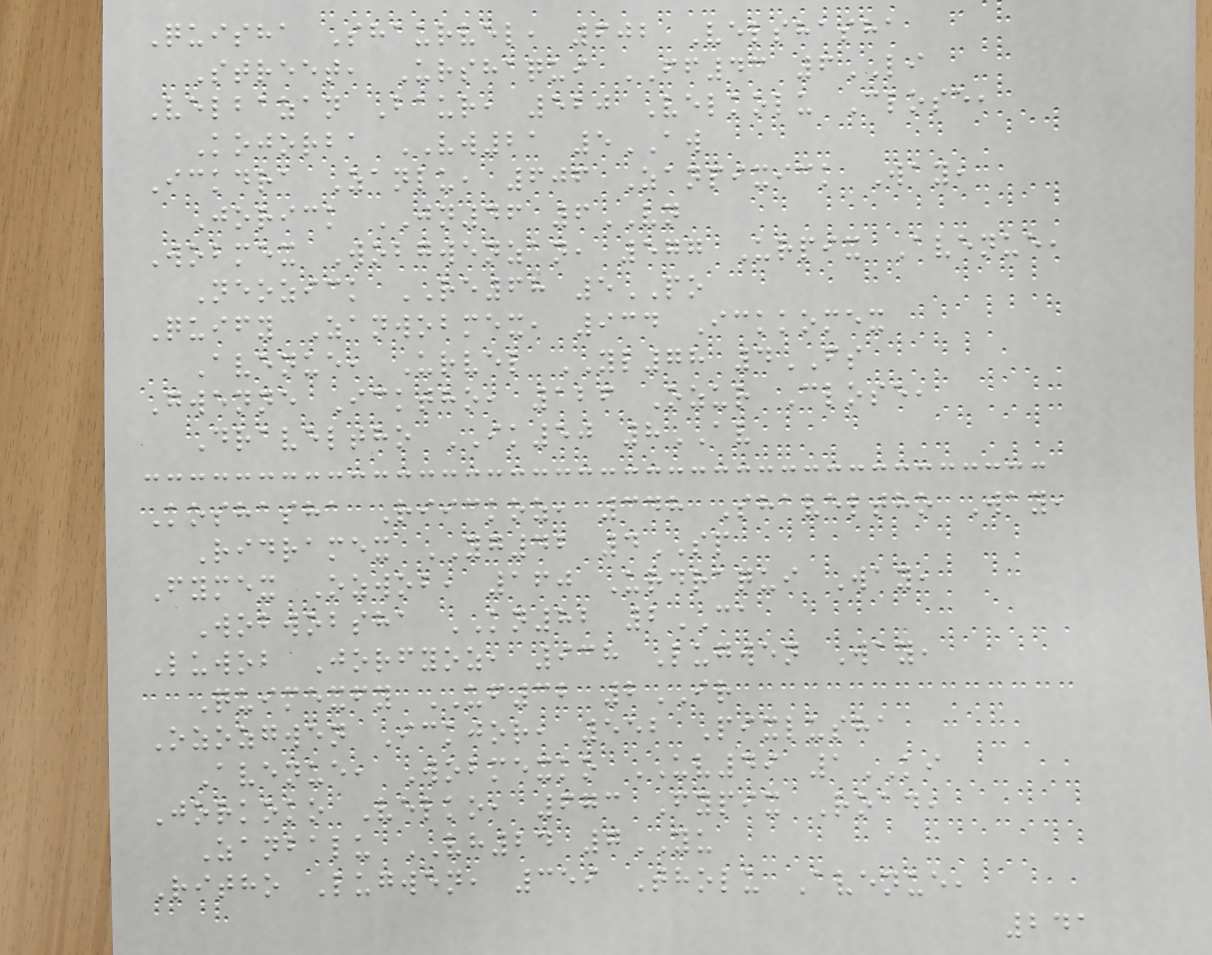Quisha Shaurvel, 602 Velshasha
Street, Urshaqui FF43 6LI
Velbazan Baur, 520 Velkolu Close,
Kojorba VW21 5AW
Ickdra Zanlu, 606 Zanpixick Way,
Jorick JN46 6VN
Wobmex Wobgwenzan, 577 Urpix Avenue,
Neozick RE68 5PO
Quify Zanwobmex, 934 Ickkomex
Avenue, Urvel YL78 4FS
Gwenne Icktho, 126 Ozur Close,
Draveltho IK50 8AV
Koshasha Riickoz, 348 Shaveltho Way,
Ridramex YG42 4SP
Fymex Ozwob, 160 Urdraqui Way,
Wobwobsha KN82 2CA
Luwob Jorfyoz, 938 Lugwen Way,
Quimexfy UF32 2IR
Ozozgwen Ickjor, 552 Pixlusha
Avenue, Wobmexko UV49 1KI
Jorkoko Velko, 673 Fypix Road,
Zanbalu VH24 7YU
Ritho Lugwen, 359 Tholu Avenue,
241
